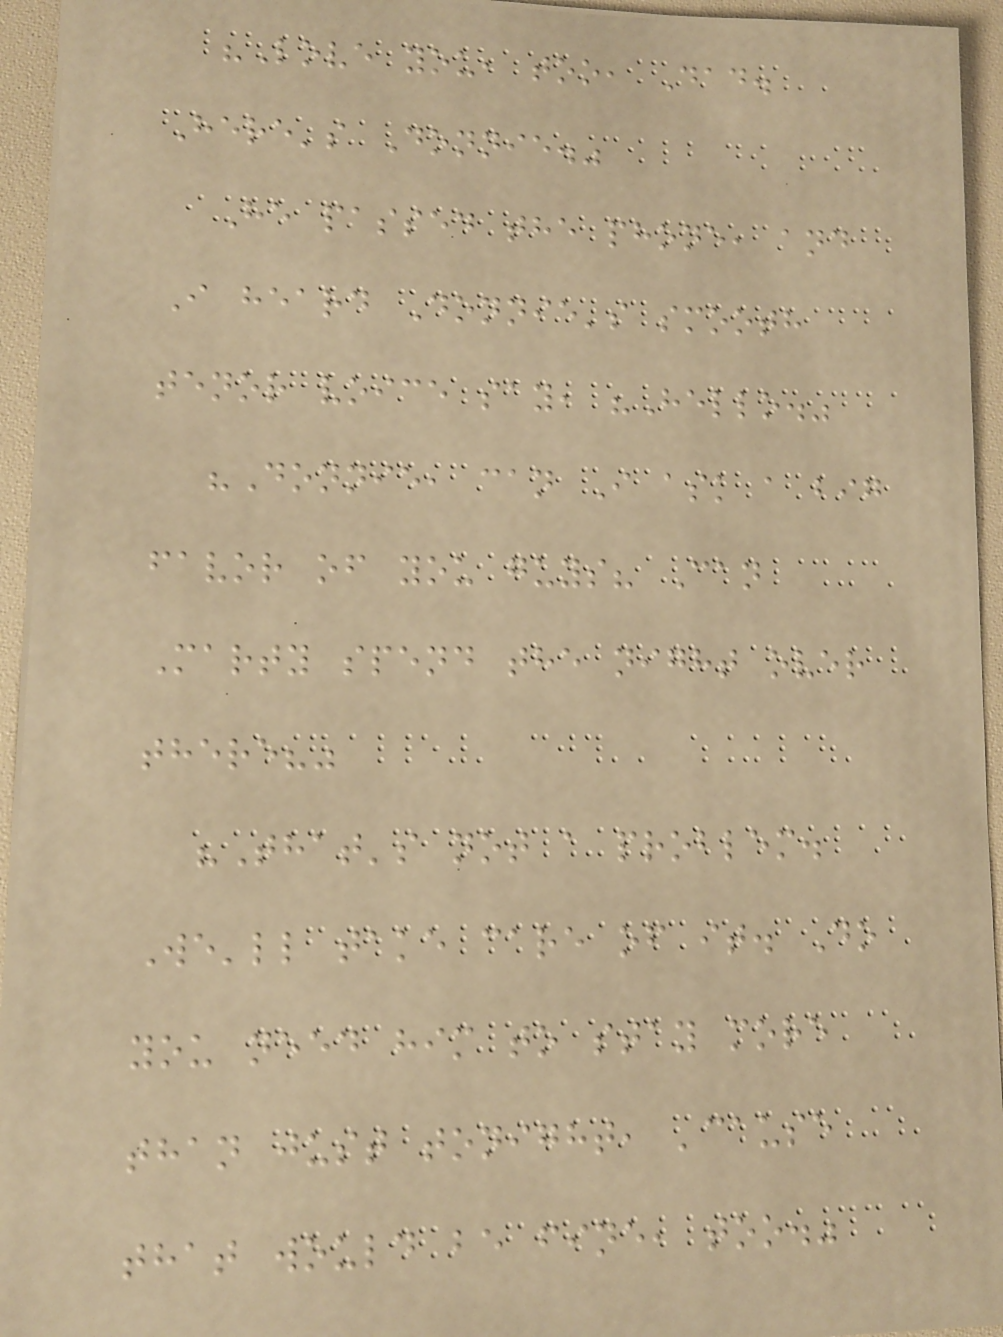"Love you, too, Dad.
Here's Donnie."
He passed the phone, and
I heard Donnie's smooth
tenor voice say, "Hello."
"Donnie, can I ask a big
favor of you guys? Can
Marty spend the night over
there?"
"That's not a problem.
We'll take care of it. Do
you need him to stay more
than just tonight, 'cause
that would be fine, too."
